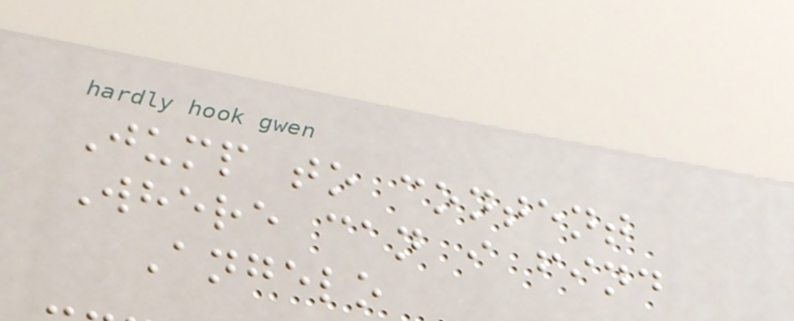Jump to content
Where can i find
Angelo
